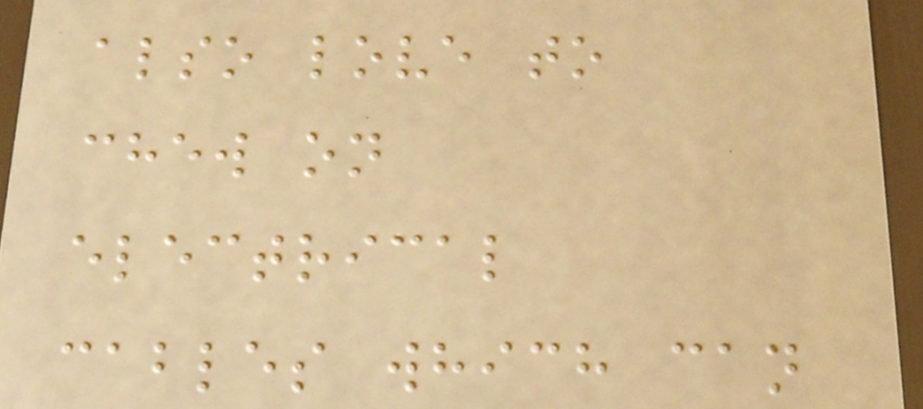also love to
chew on
electrical
cables which can
